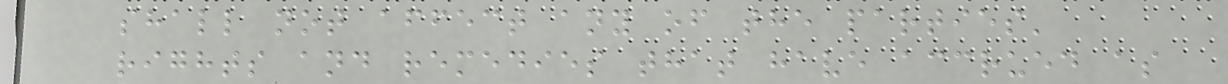shall not affect any of the parties'
rights and remedies that have accrued as
